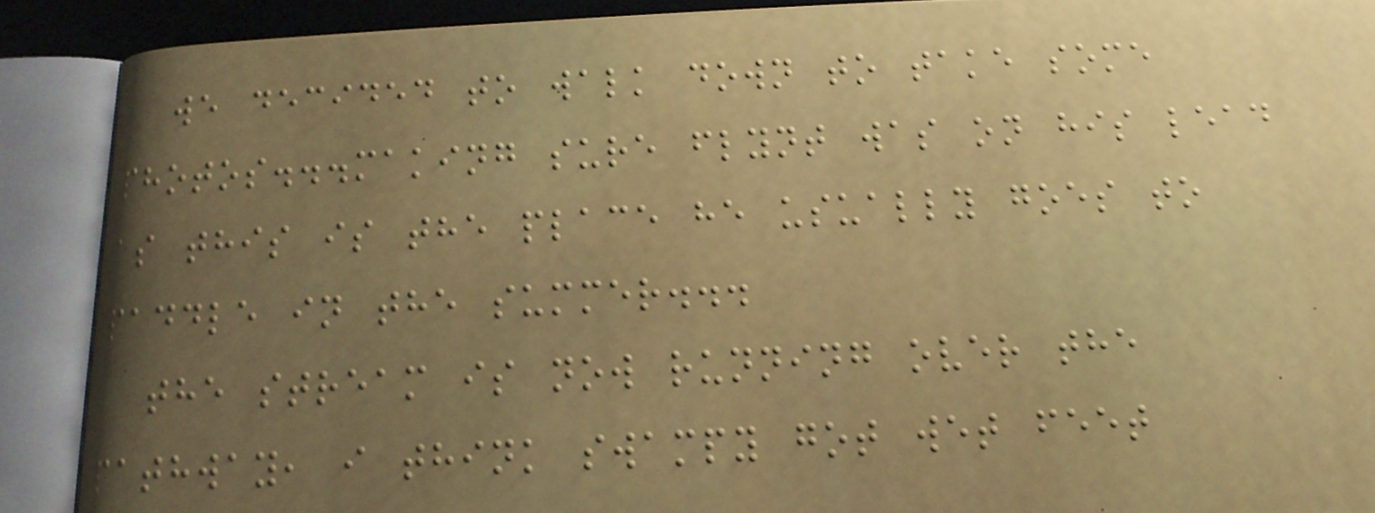we decided to walk down to take some
photos...making sure flynt was on his lead
as this is the place he usually goes to
paddle in the summer...
the stream is now running over the
pathway, i think swampy got wet feet
